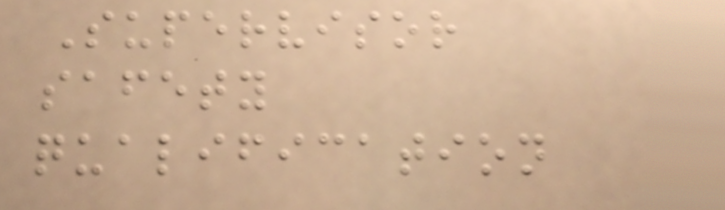Supervisor
safety
qualification
